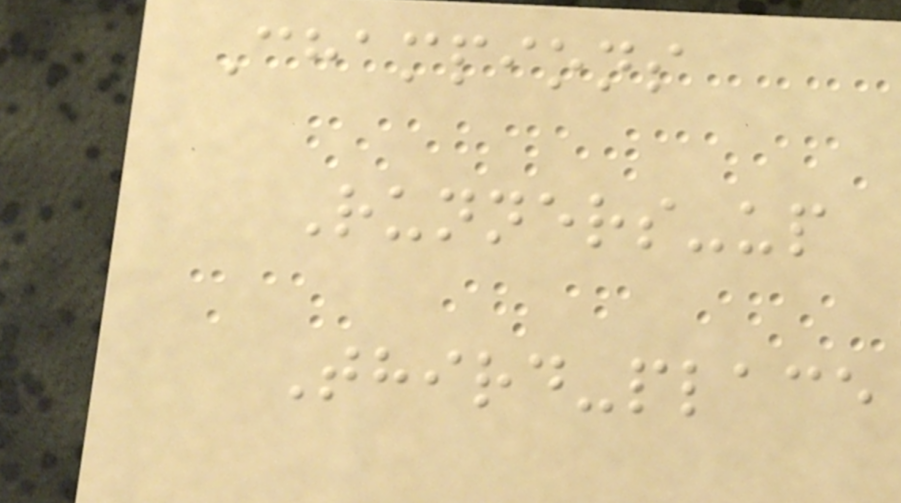Champions
Runners-up
Third-place
